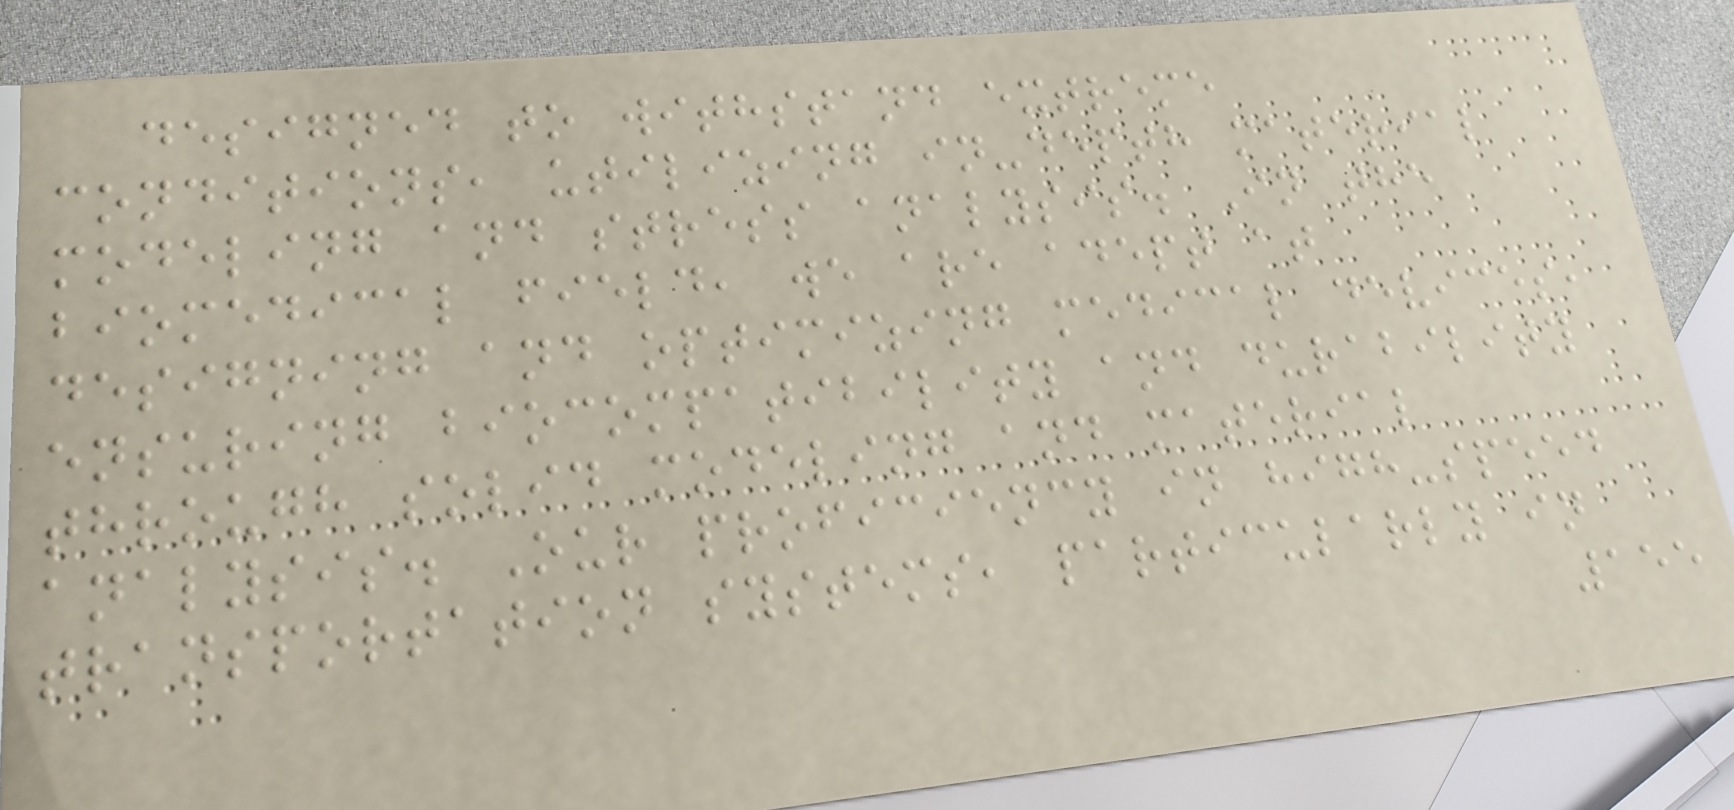designed to withstand extreme
conditions, utilizing in-depth material
modeling and stress analysis. In the
biomedical field, we are adept at
designing and optimizing medical devices,
ensuring biocompatibility and durability
through solid modeling and material
analysis. Our proficiency in high-speed
transportation systems, particularly in
155
